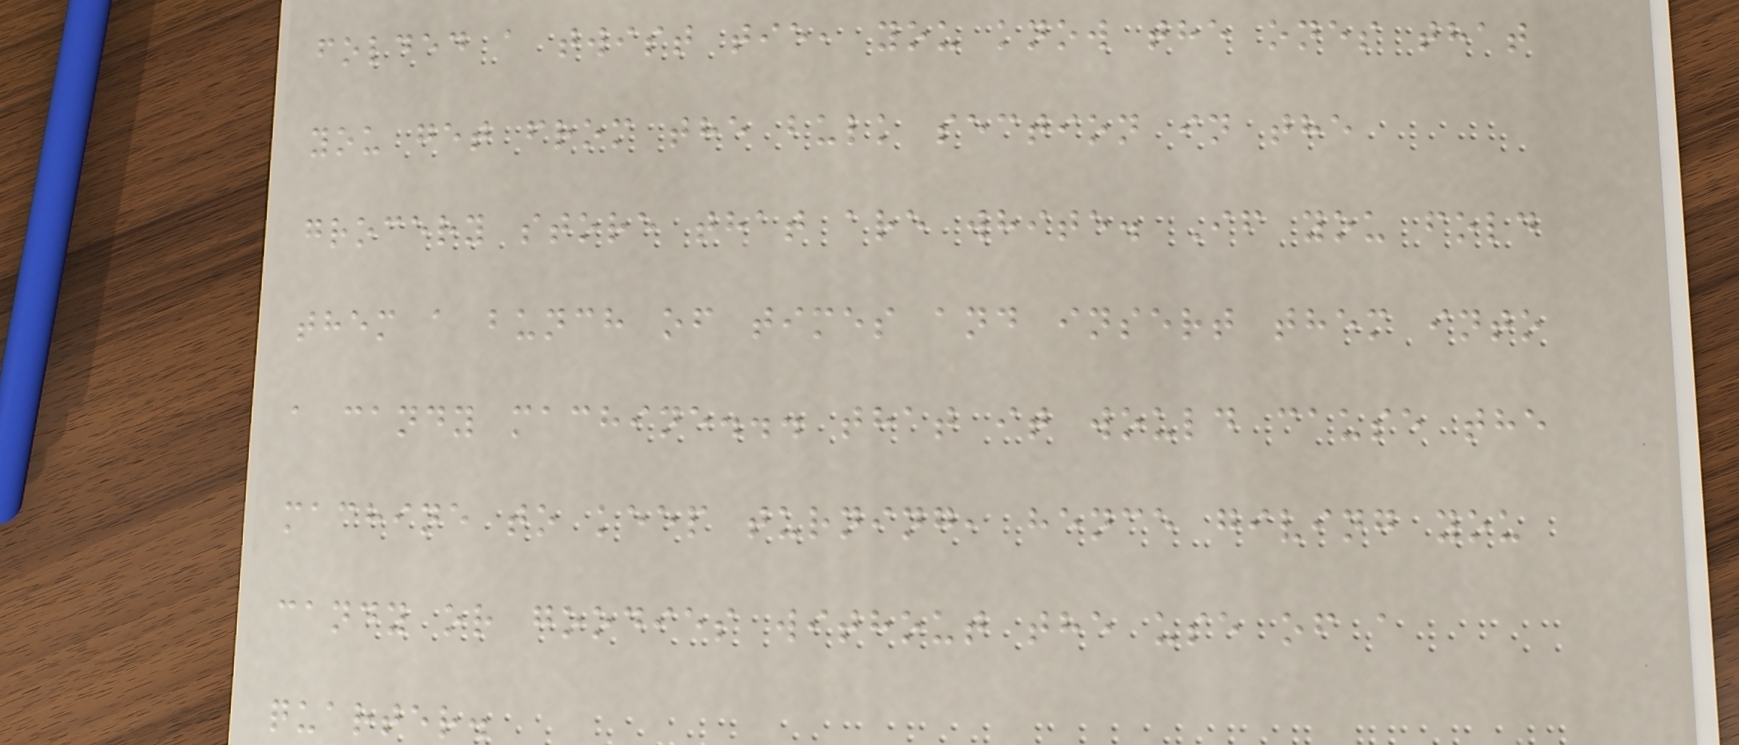folded a twist tie, you know the ones that
you get from the bulk section in the
grocery store that are white. If you fold
them a bunch of times and insert them into
a candy machine... that it would cause the
machine to keep turning, hence giving you
candy or goodies without the use of a
quarter.
